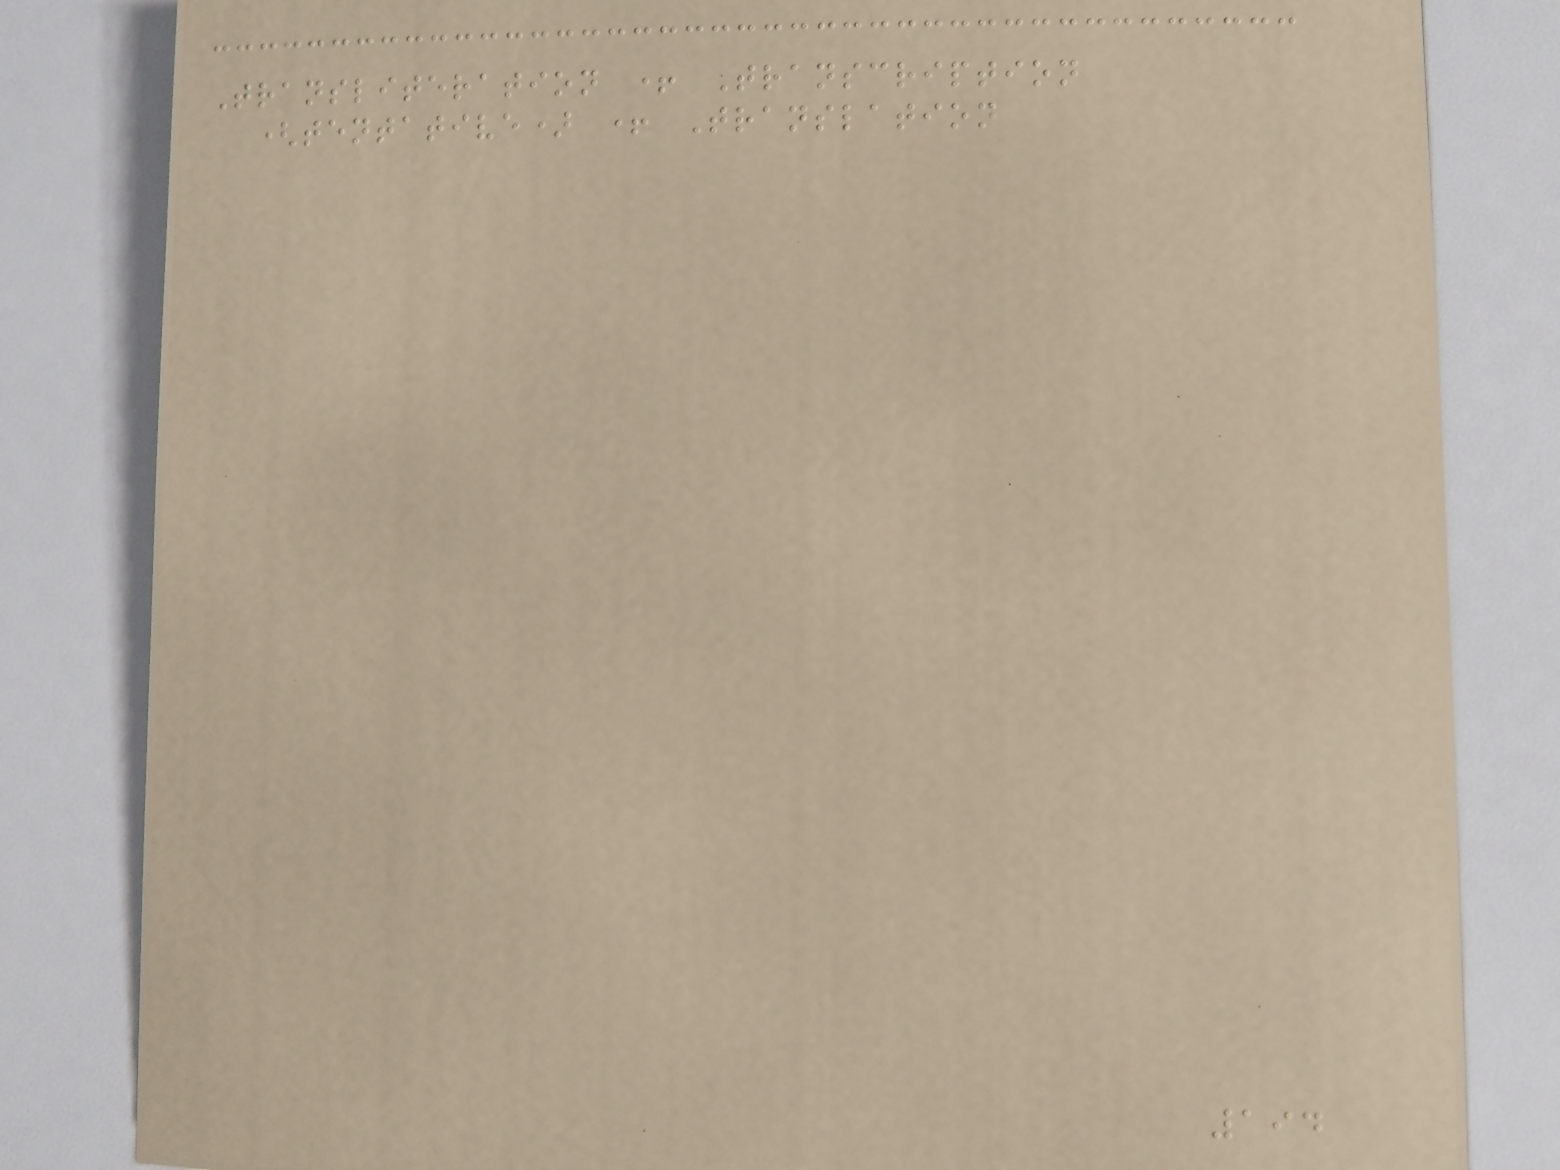Transliteration + Transcription
(tentative) + Translation
194
